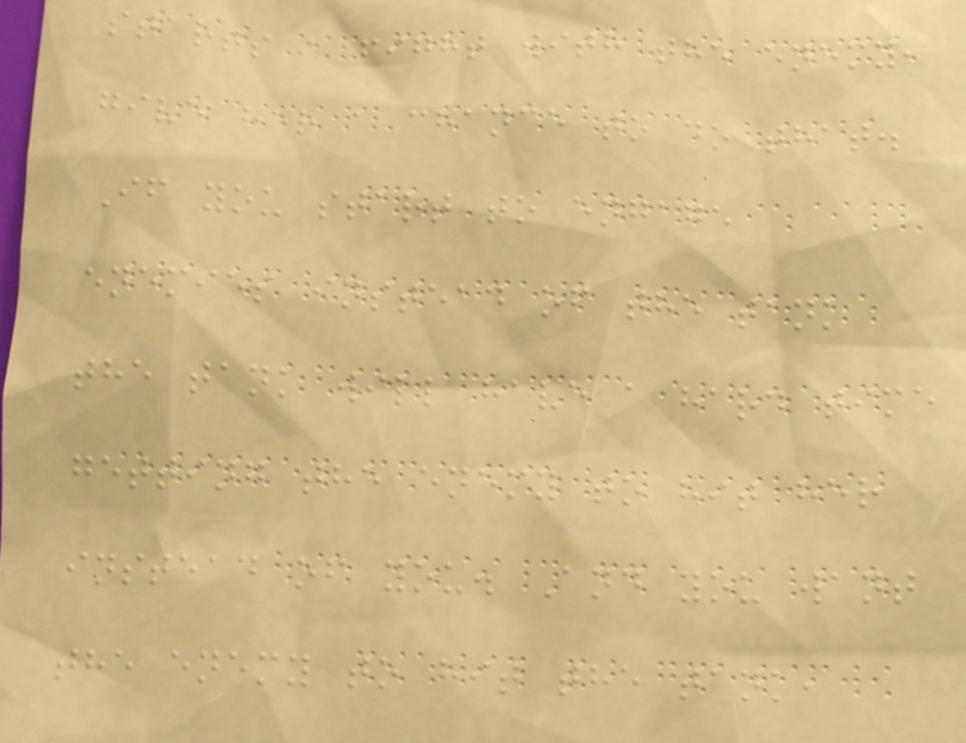starts a fight with the enemy,
give her a chance to do that.
If you start to engage
enemies instead of the tank
the tank will have a hard time
getting the enemy to hit her
instead of you. And you want
the enemy to hit the tank,
